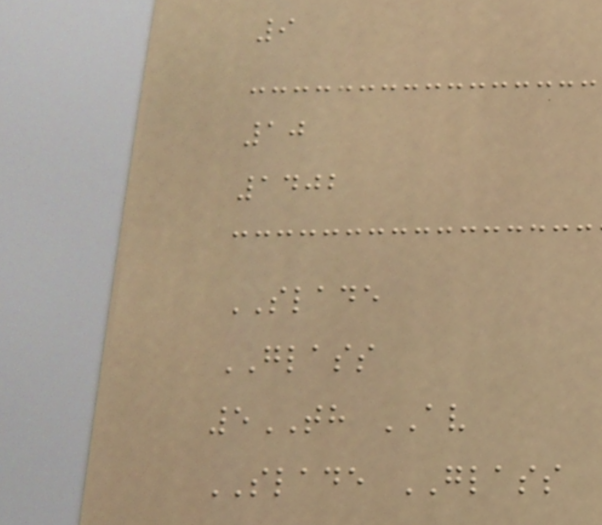9
10
1402
SLADE
GLASS
5TH AV
SLADE GLASS
